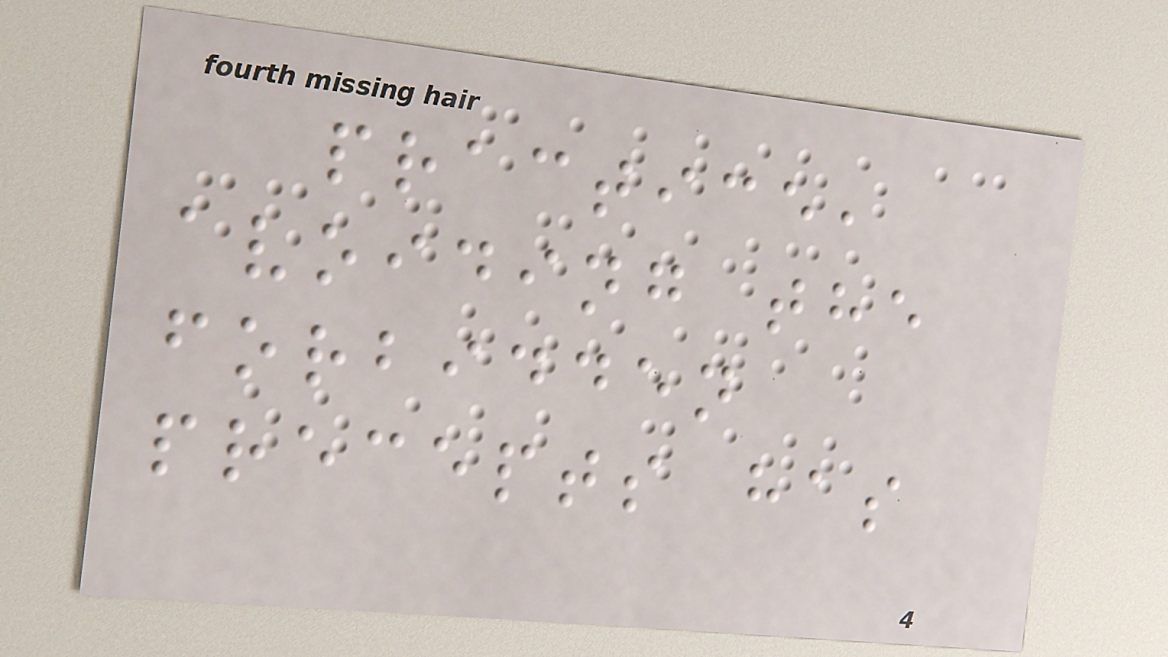practice,
avoiding the
forbidden
precepts has
